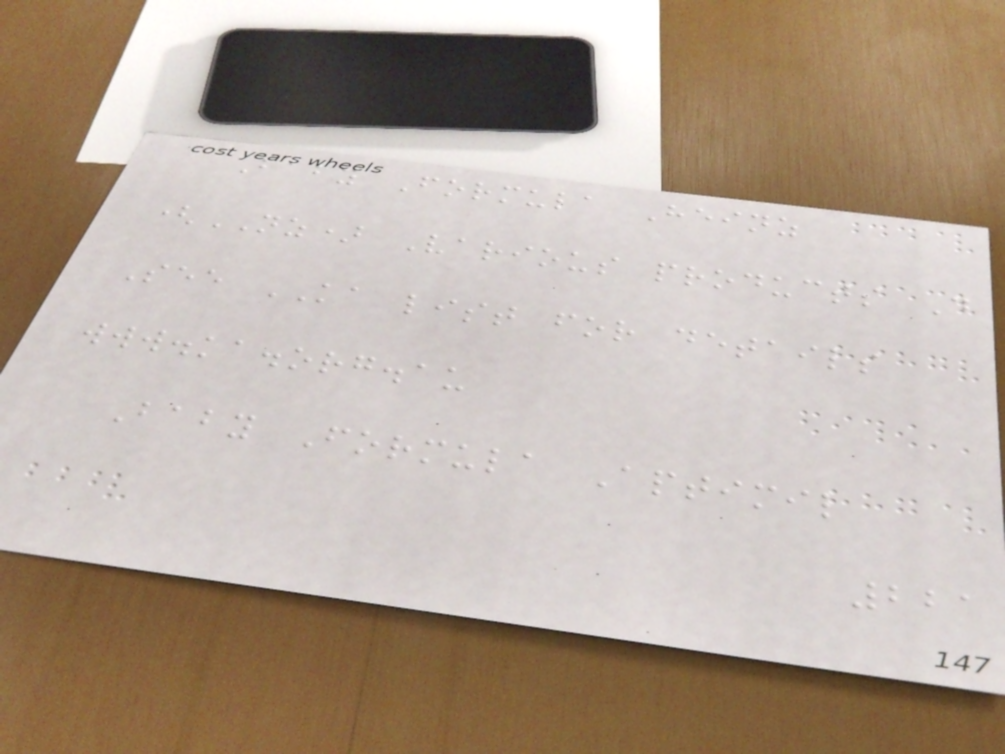Baby Formula Heinz
(NZ) Various products D
See KA list for details
www.ka.org.au
Baby Formula Aptimil
221
